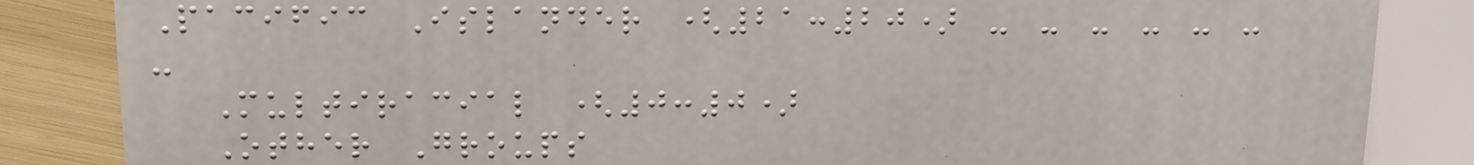Pacific Islander (21:20) - - - - - -
-
Multiracial (0:0)
Other Groups
